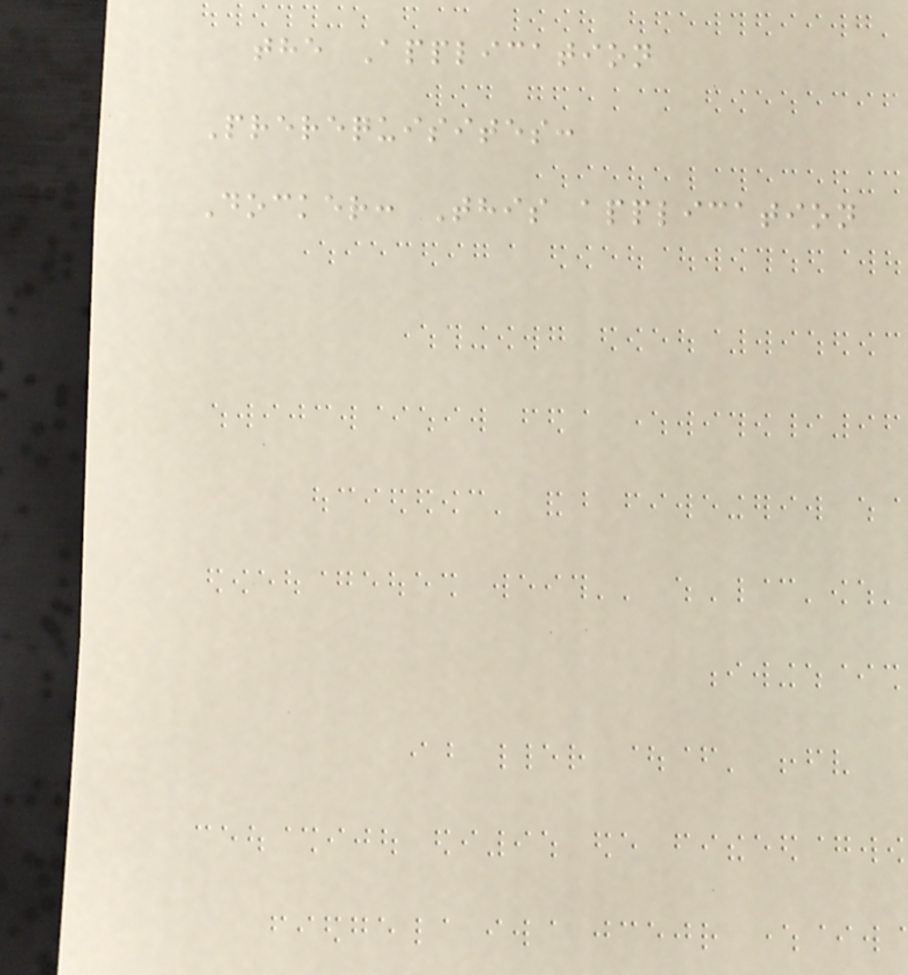the Application
Prerequisites:
Docker: This application
